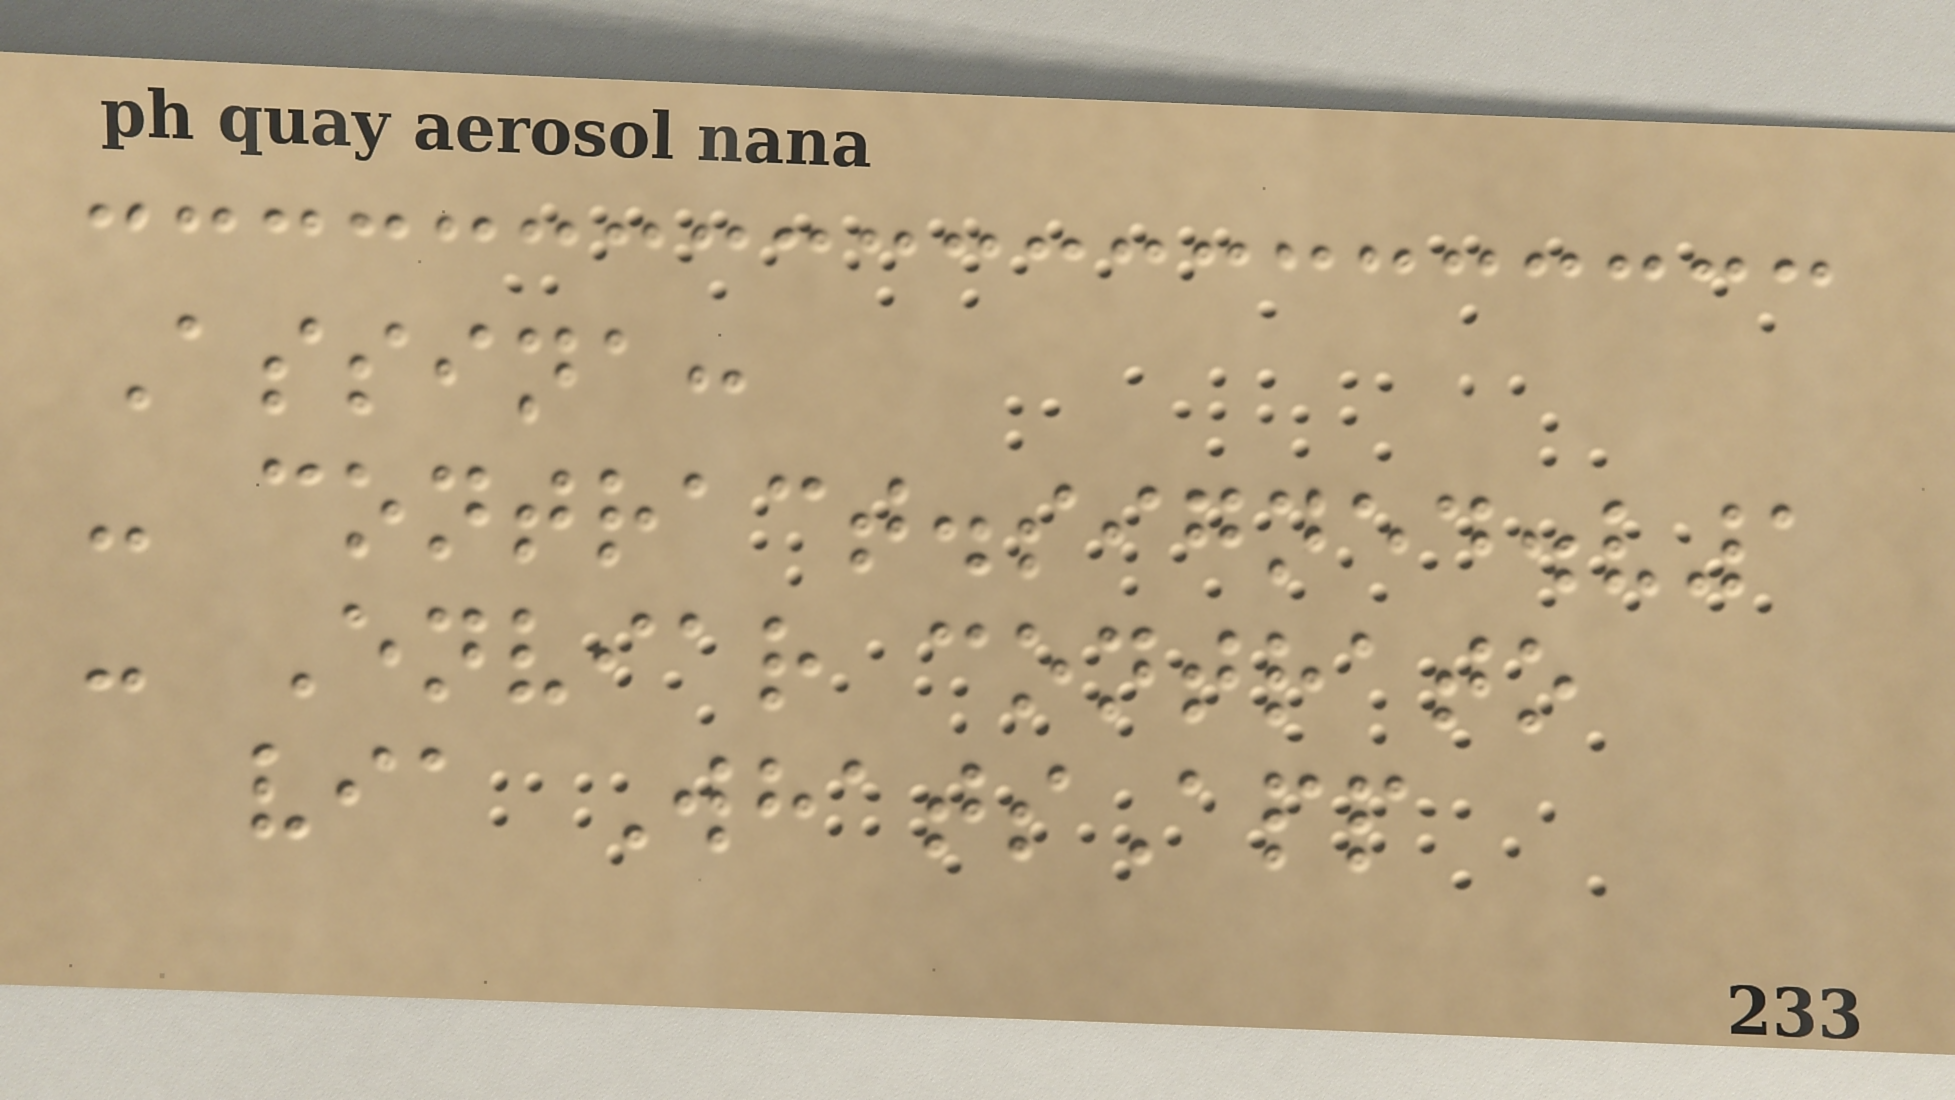Assina:
- contract.signed.v1
- Enviar contrato
via WhatsApp
